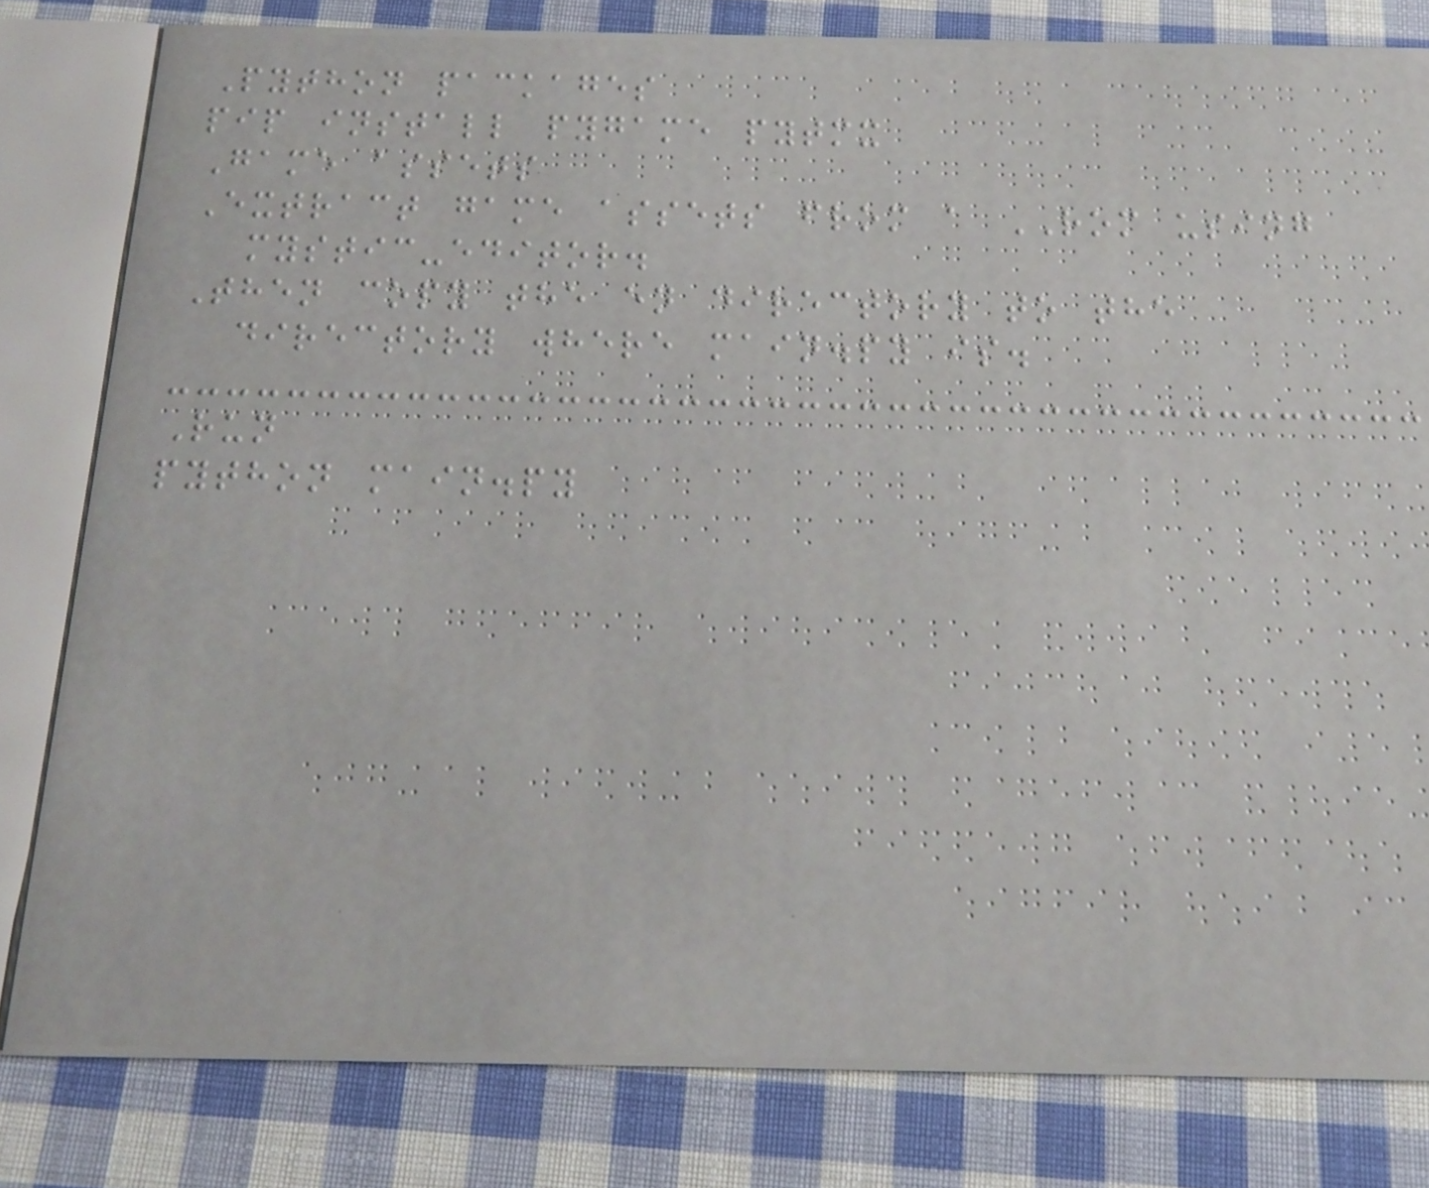Python packages
pip install pygame pytmx
Game assets
Extract game assets from a ROM using
mystic-editor.
Then copy the en directory to the
directory where main.py is.
Run
python main.py
